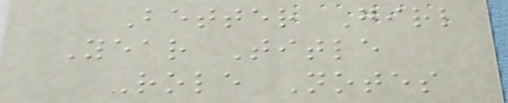Better Girl
Year Title
Role Notes
